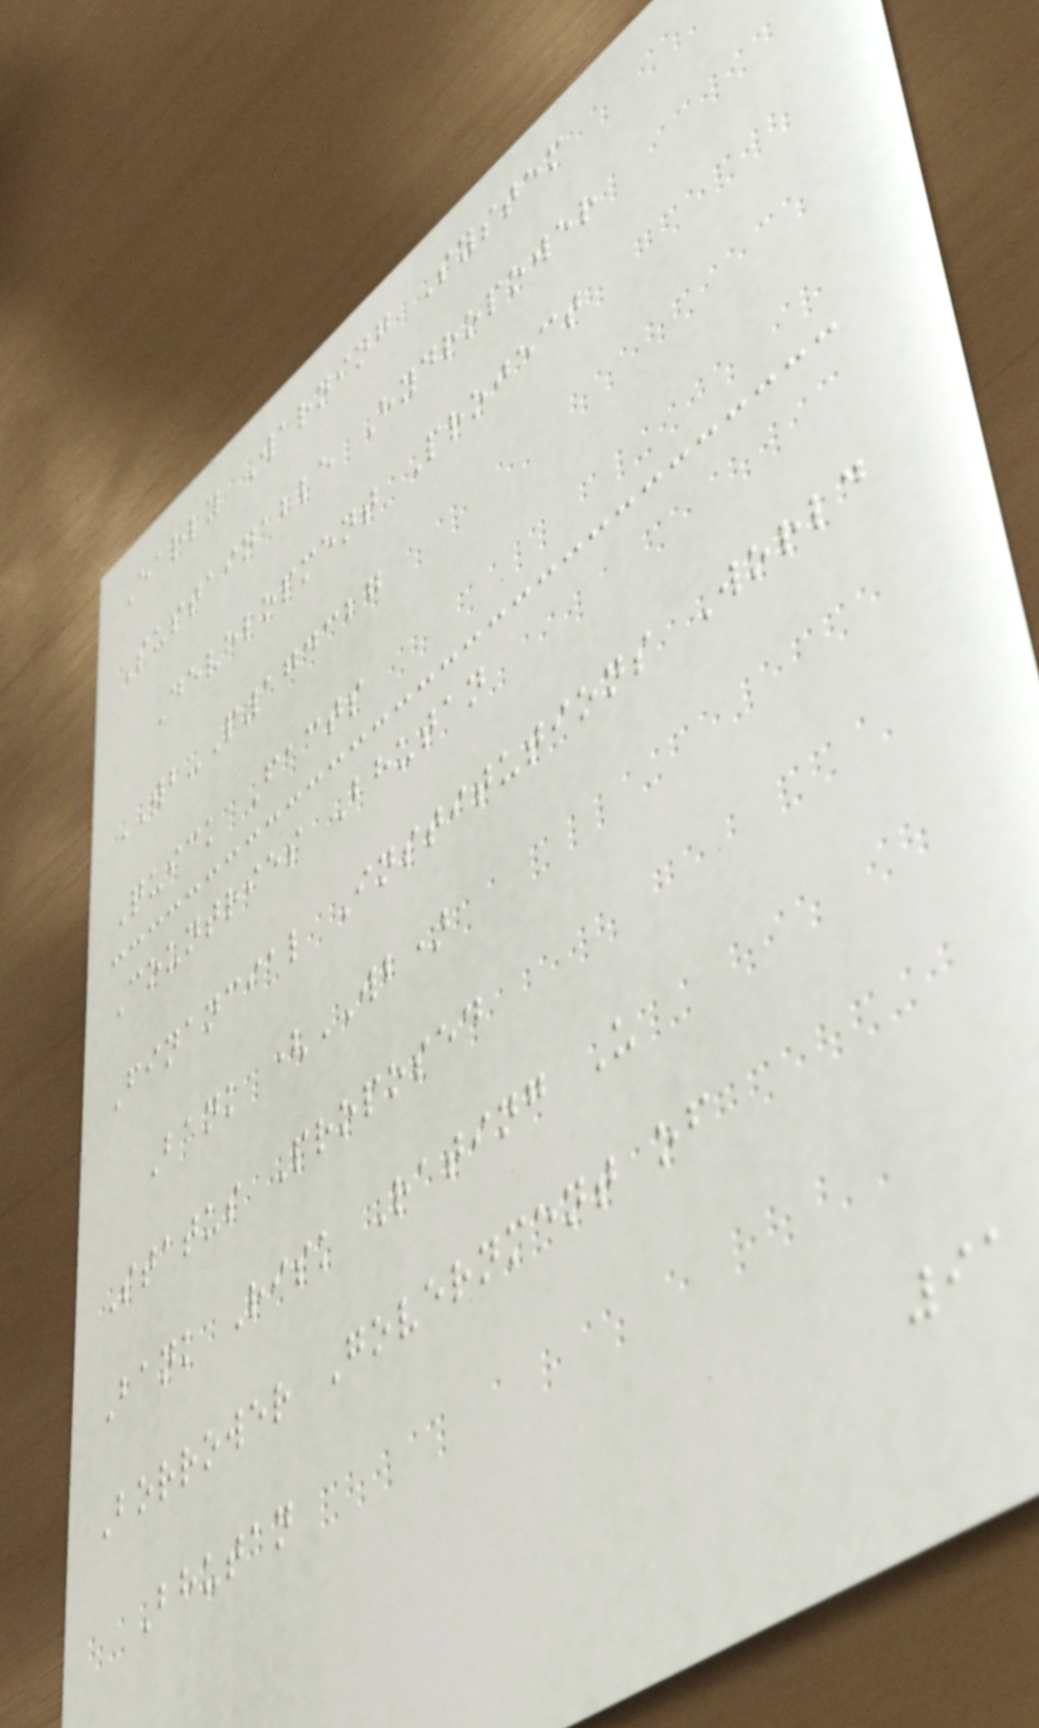Early Warning System
Sustainable Hydropower
Development Project
WB-P174327
Quick Facts
Countries Bhutan
Financial Institutions World
Bank (WB)
Status Proposed
Bank Risk Rating U
Borrower Government of
Bhutan
91
